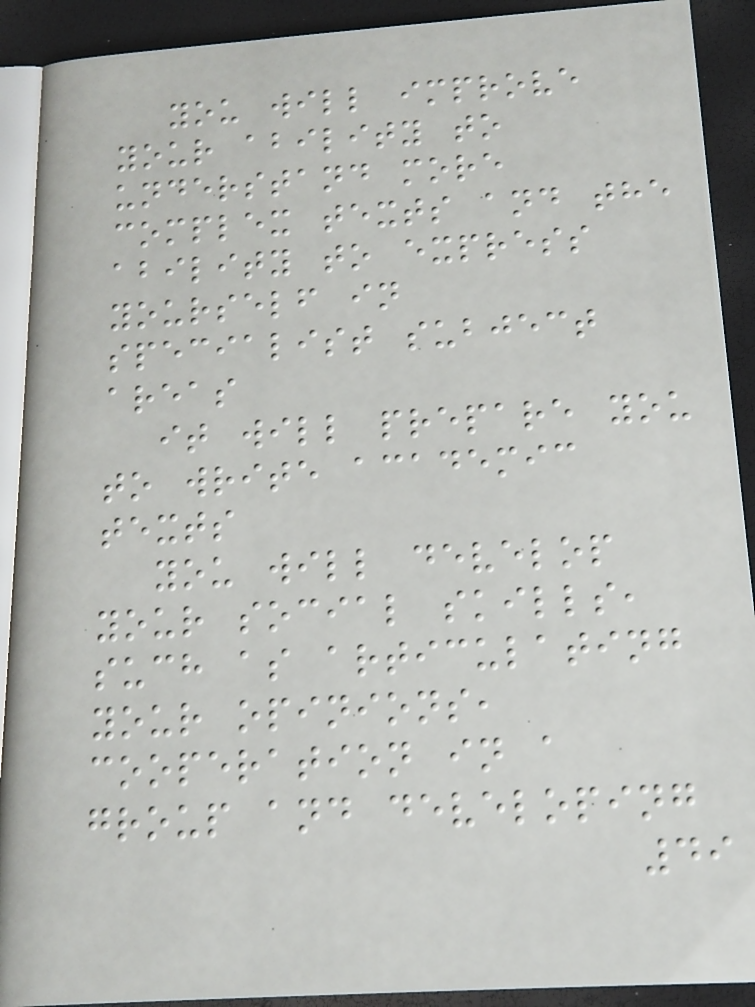you will improve
your ability to
understand more
complex texts and the
ability to express
yourself in
specialist subject
areas
it will prepare you
to write academic
texts
you will develop
your social skills,
such as articulating
your opinions,
cooperation in a
group and developing
49
